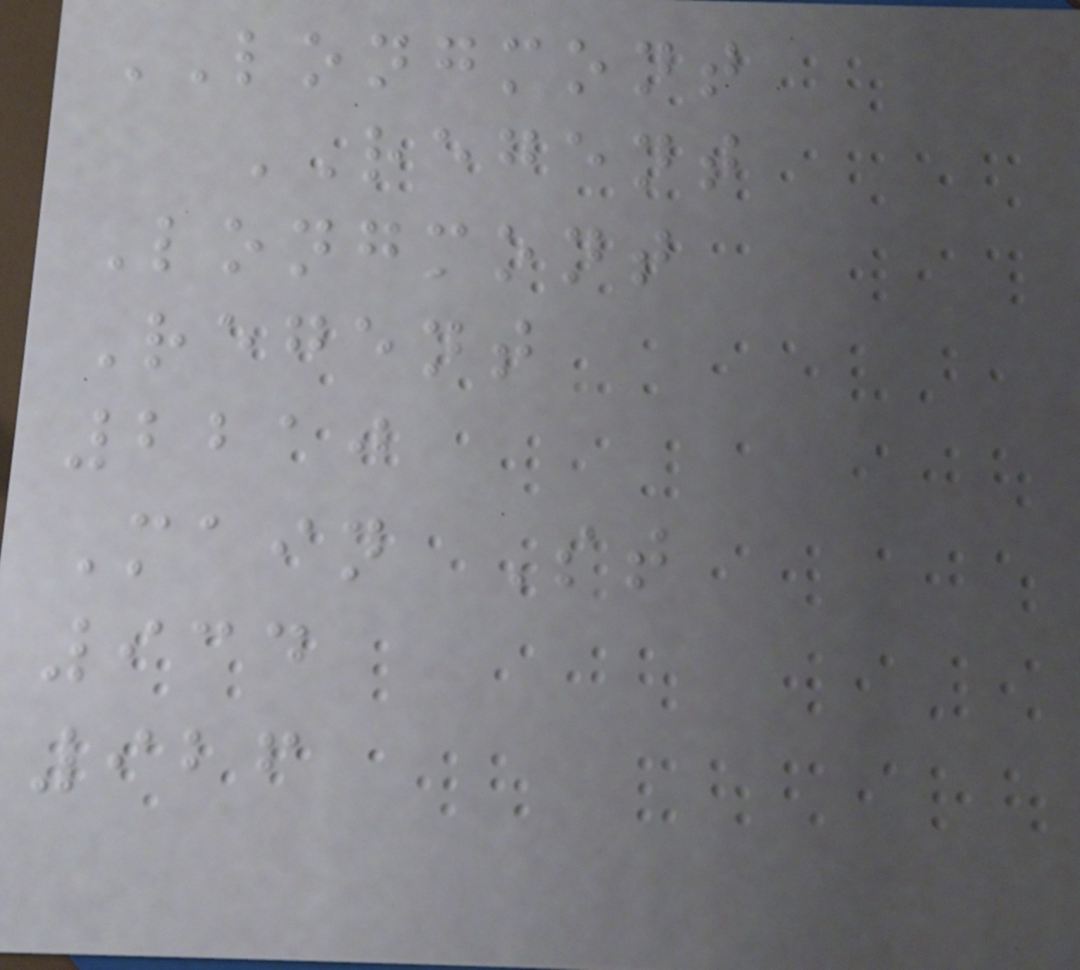LONGMONT
REGENT
Longmont
Regent
2210
Main St
934
926
